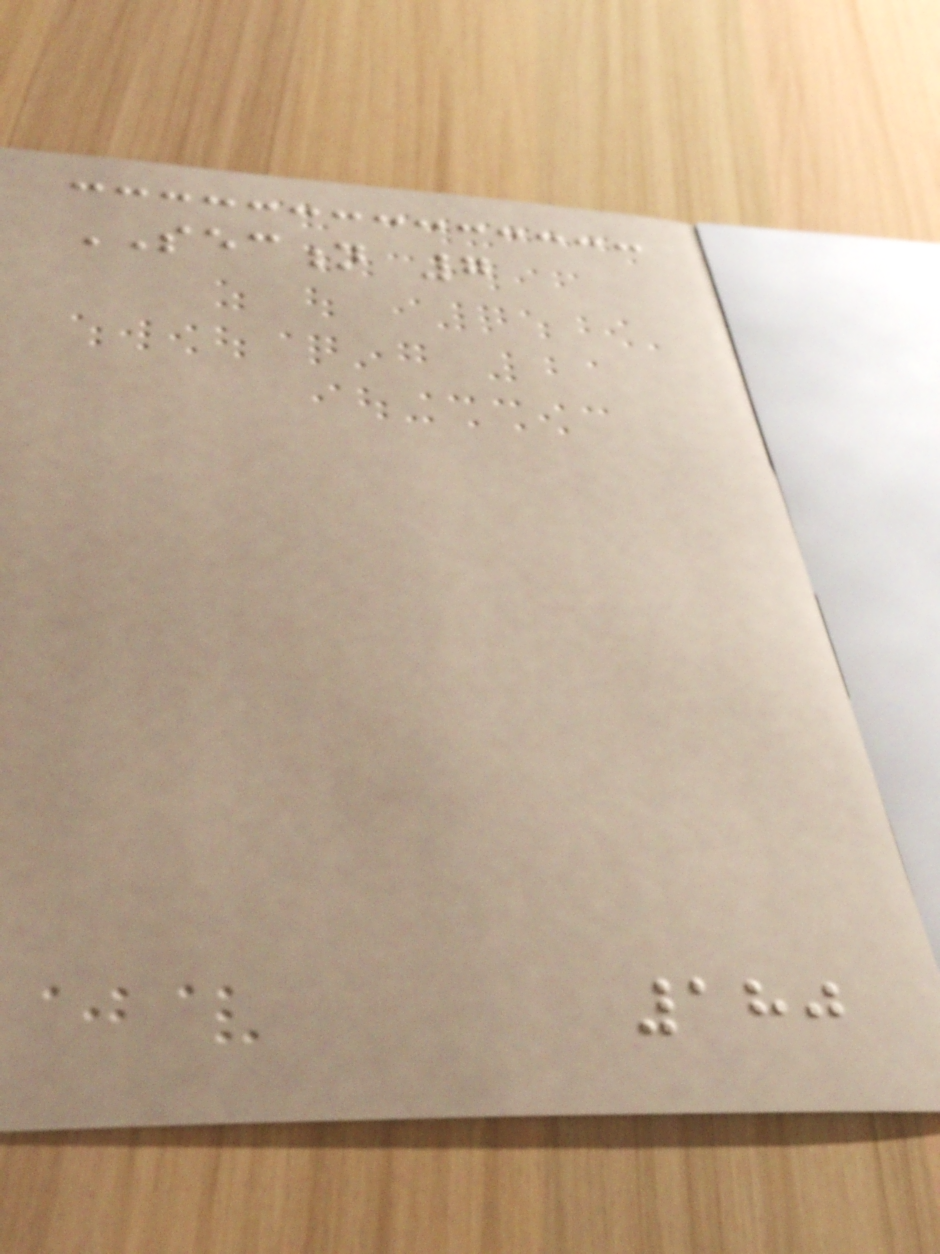SECTION 7
180
